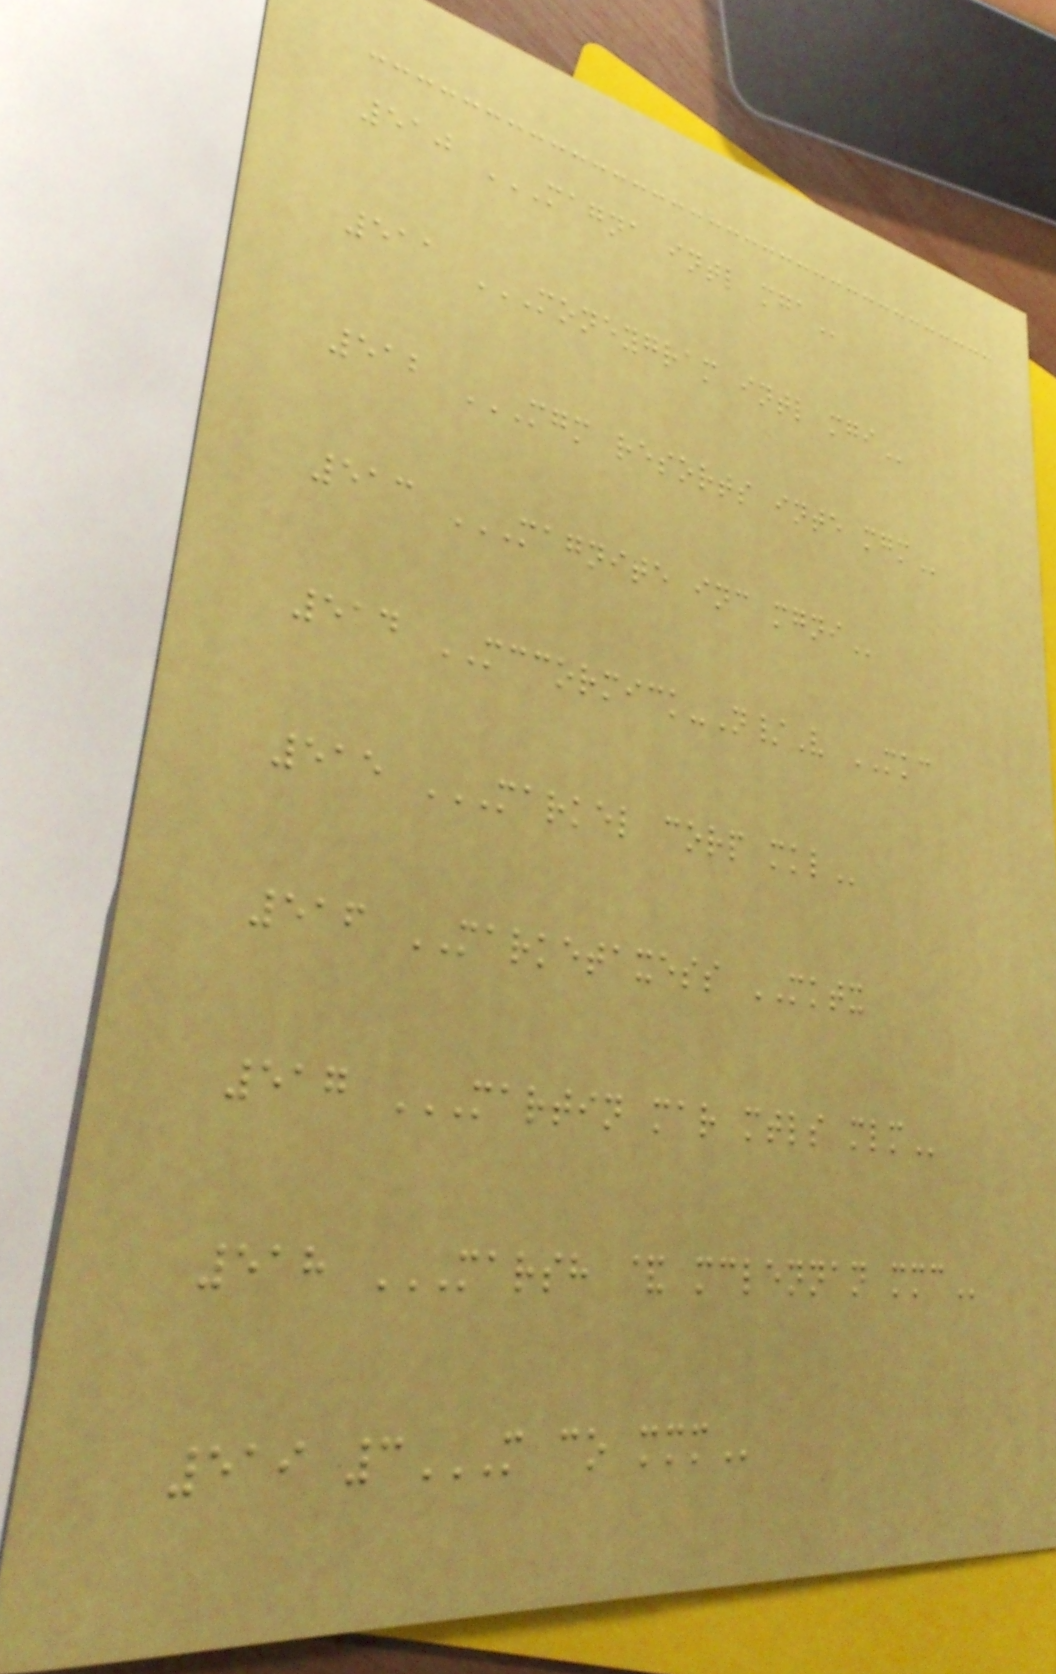510 MAGNA INTL MGA
511 MONEYGRAM INTL MGI
512 MGM RESORTS INTE MGM
513 MAGNITE INC MGNI
514 MCCORMICK-N/V MKC
515 MARKEL CORP MKL
516 MARKETAXESS MKTX
517 MARTIN MAR MTLS MLM
518 MARSH & MCLENNAN MMC
519 3M CO MMM
